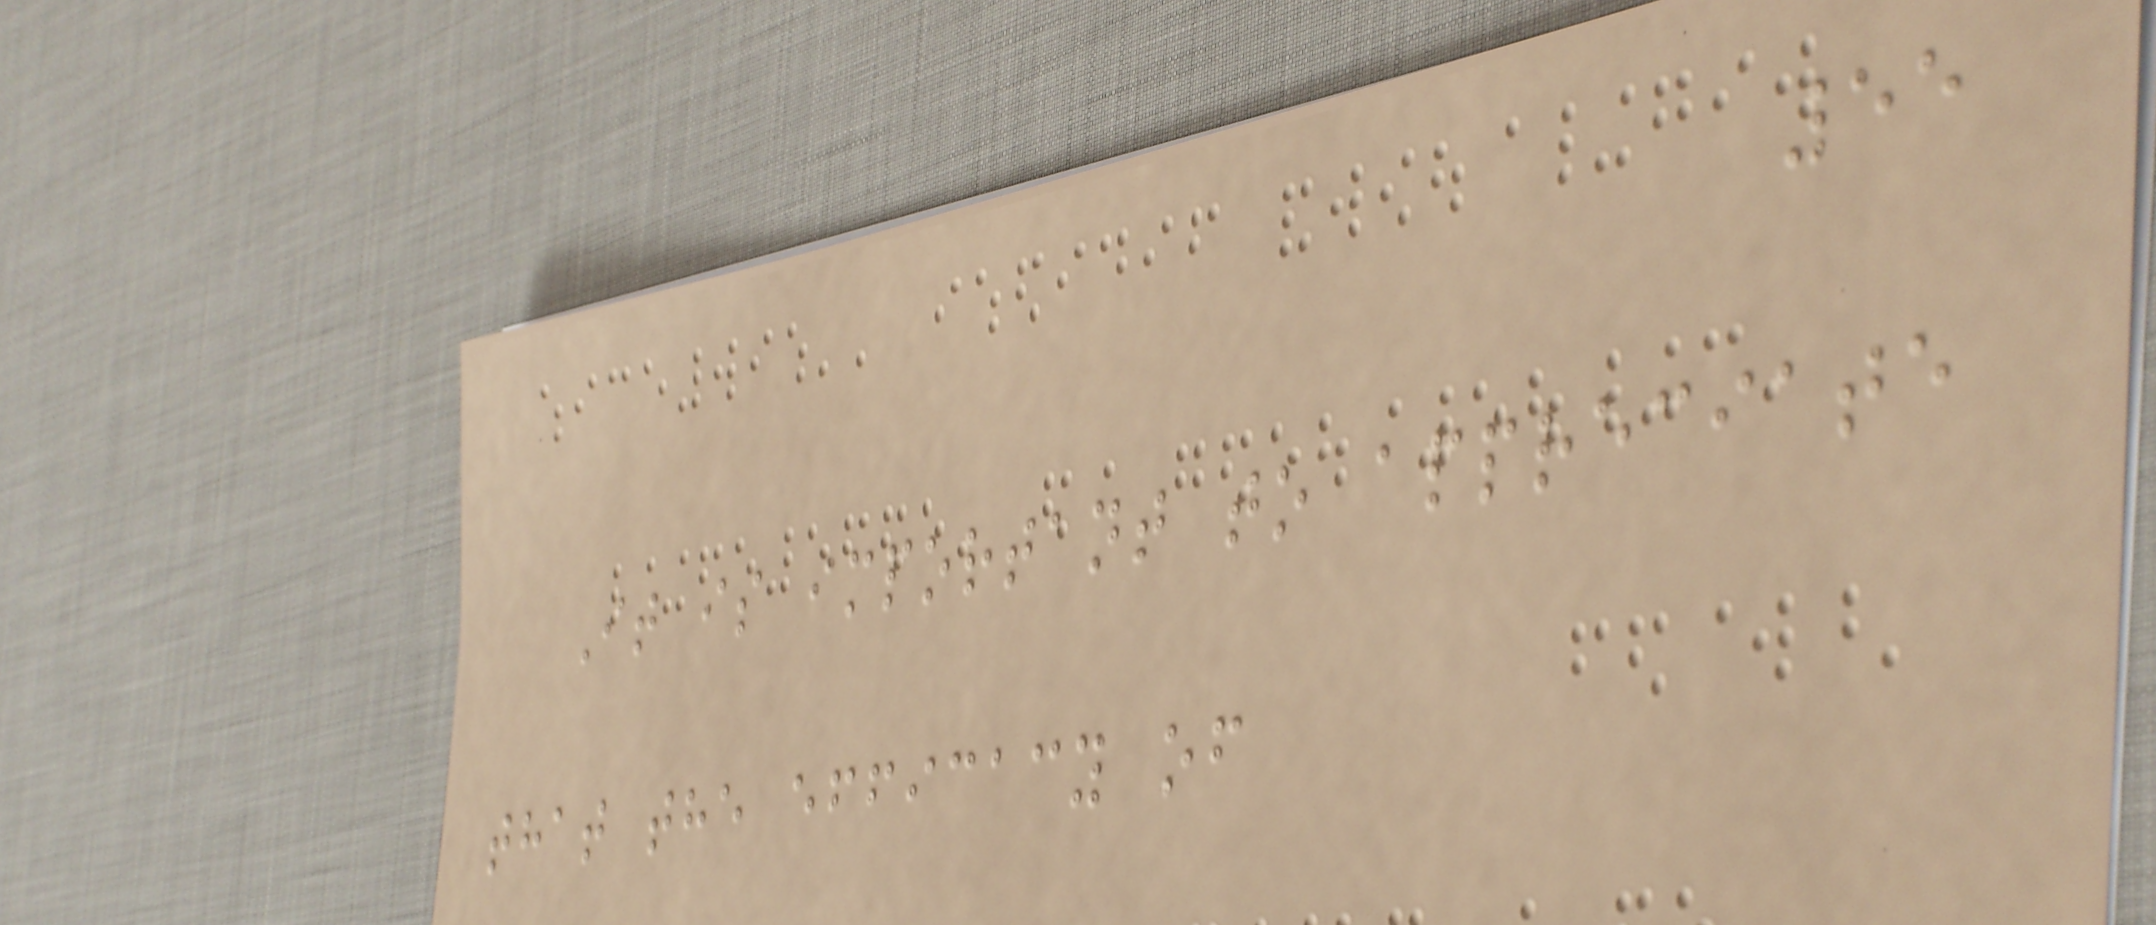55
It is important to appreciate
that the efficacy of
